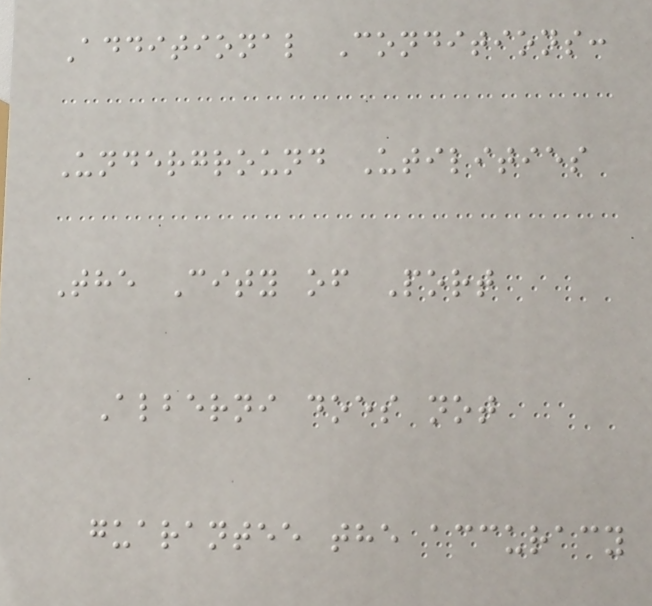Additional Conditions:
Underground Utilities
The City of Port
Alberni does not
guarantee the accuracy
